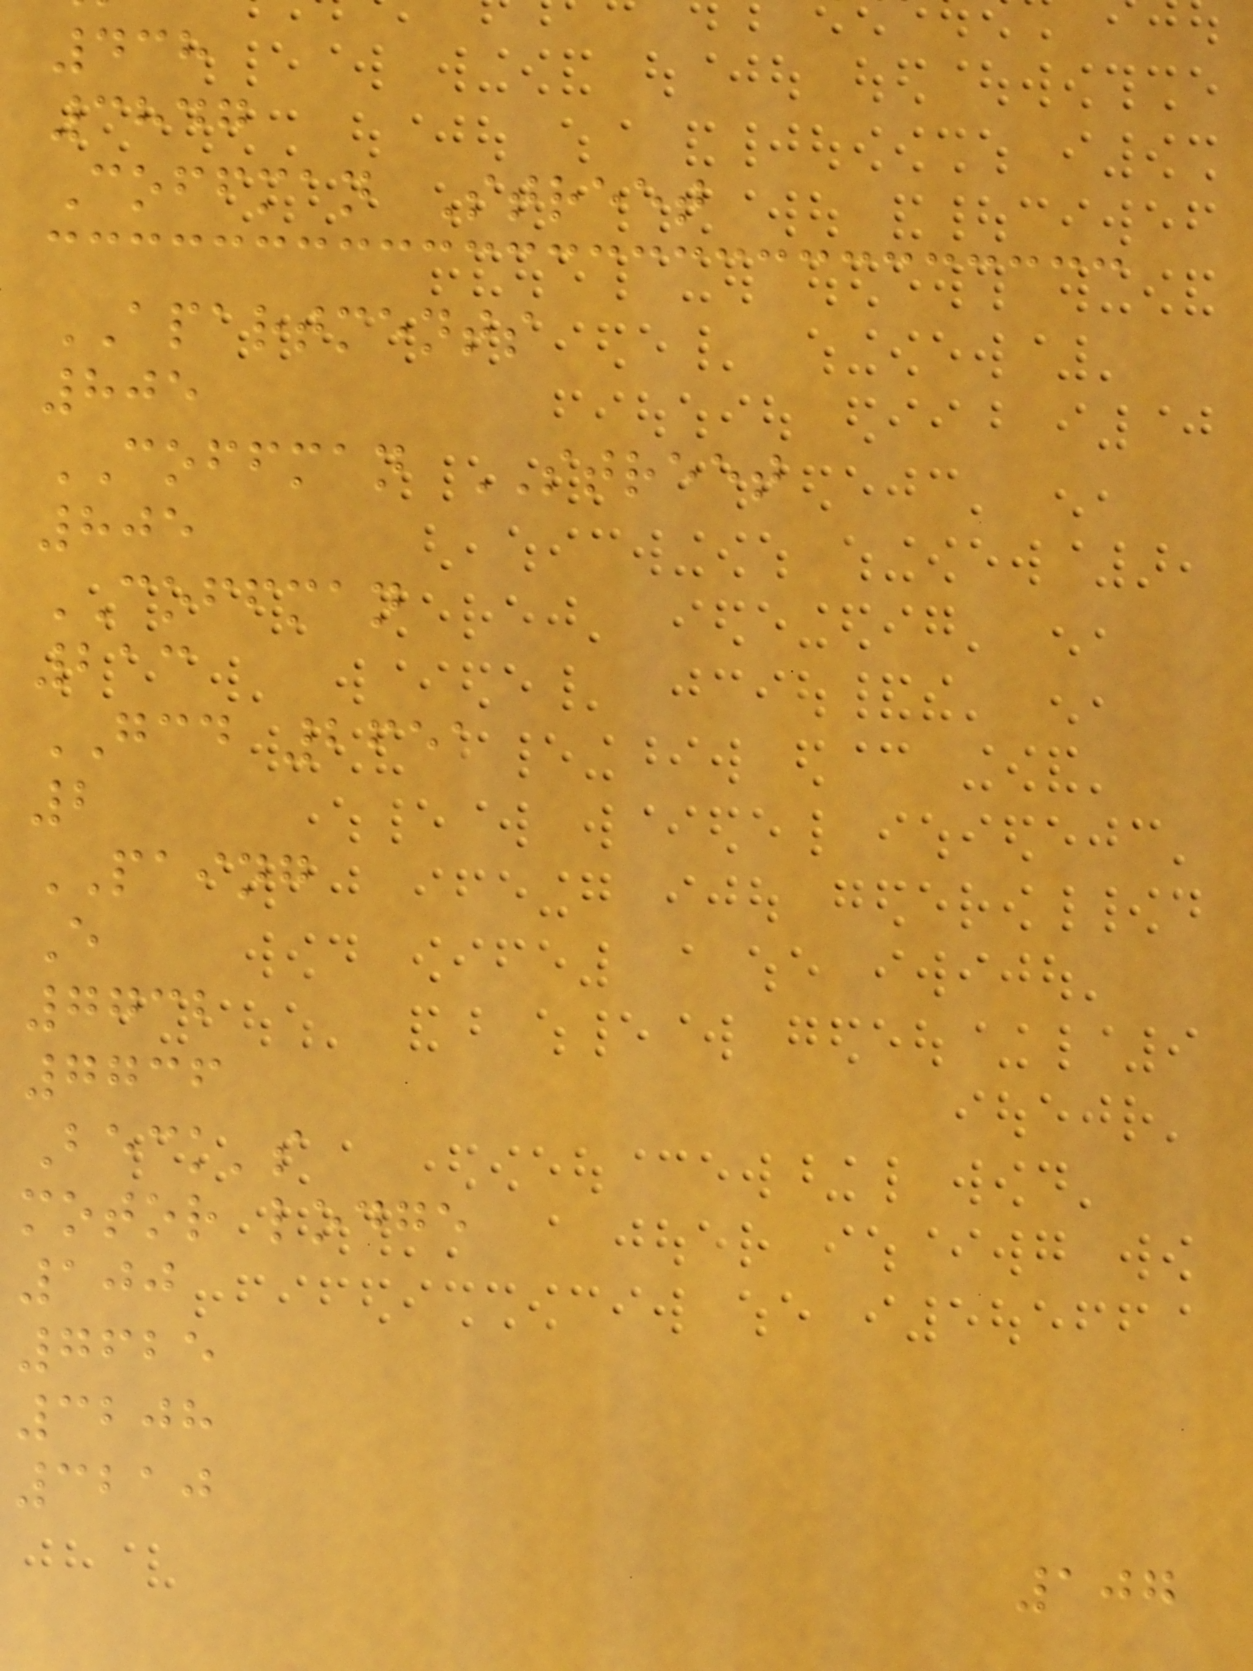438
3847
Coffman Street
APARTMENTS
805
COFFMAN STREET
805
COFFMAN
213
GCD 2651
2
PAING
E
7732
7736
Beck's
motor lodge
100
7625
3208
3210
107
